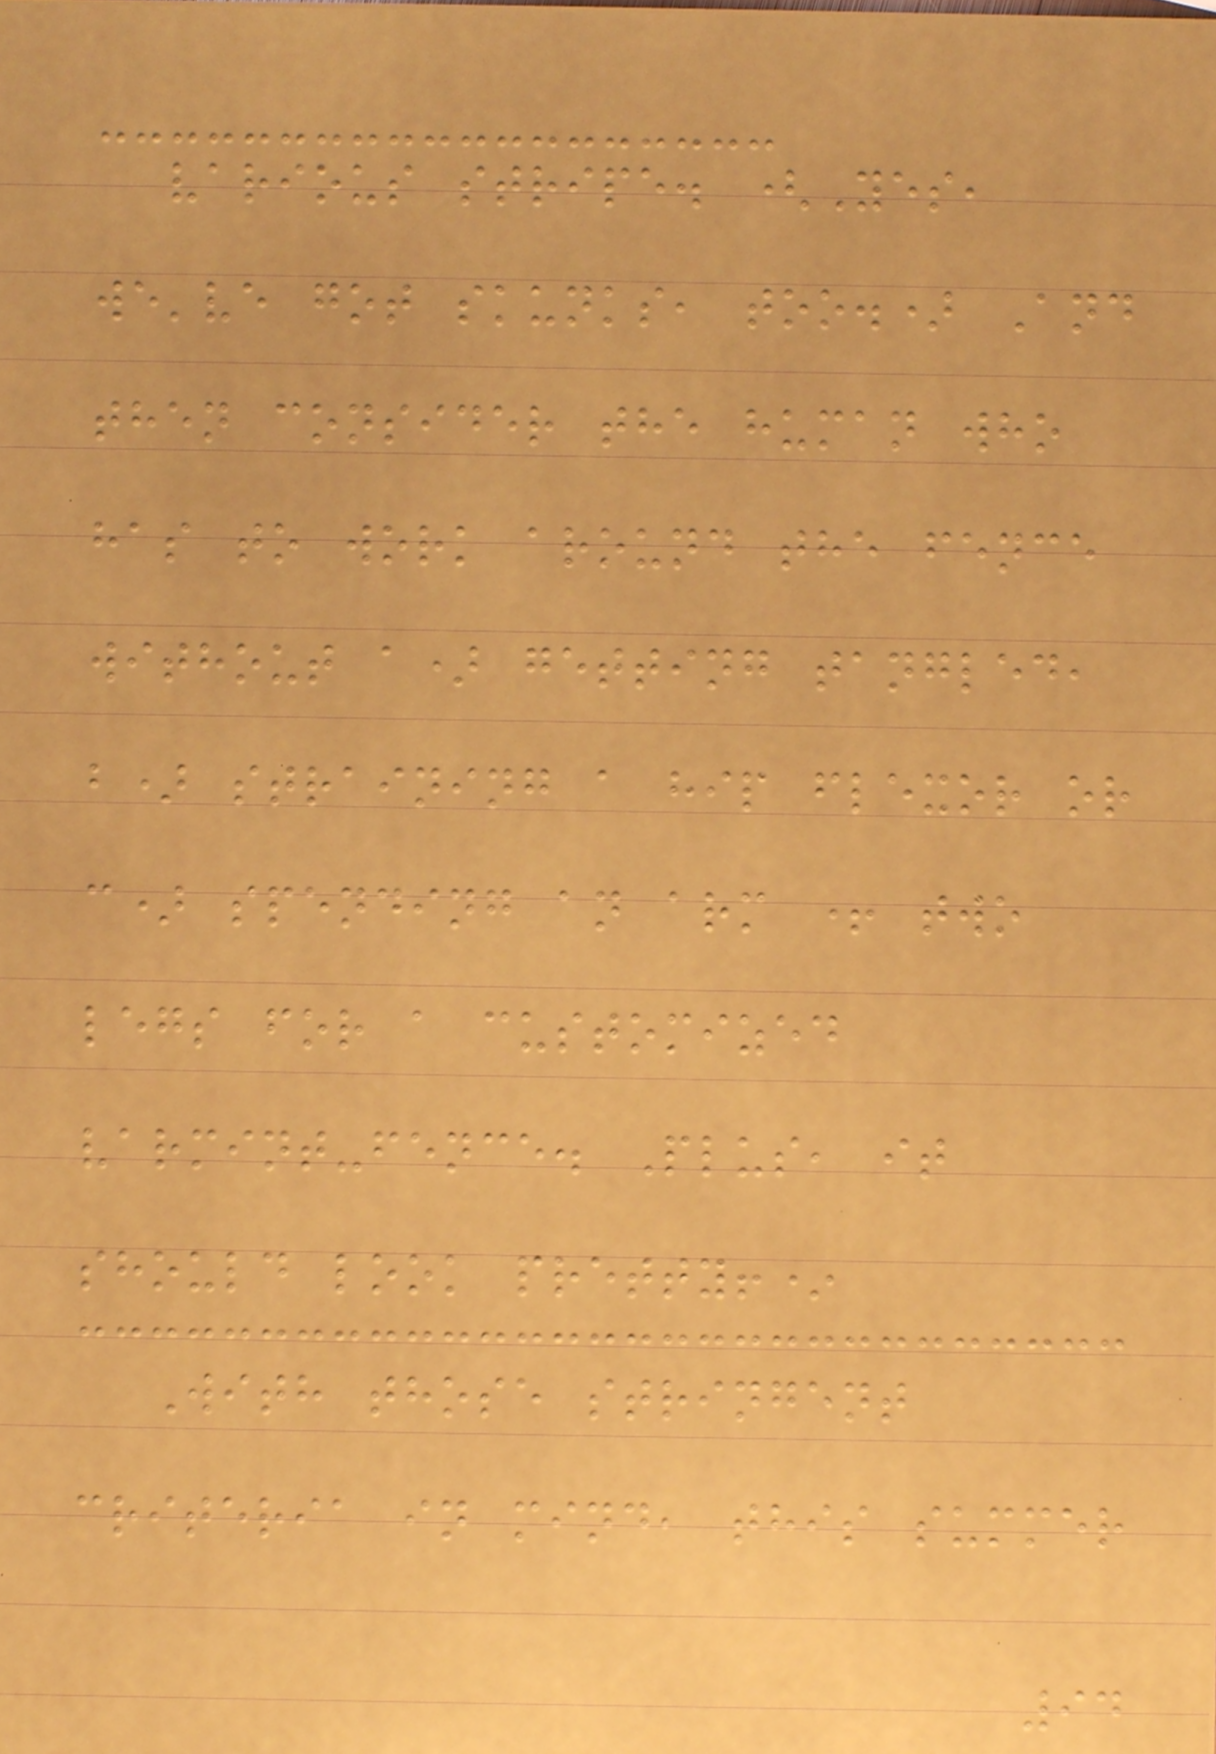various stripe. (Yes,
we've got skunks, too.) And
then consider the human who
has to work around the fence
without a) getting tangled,
b) straining a hip flexor or
c) spending an arm + two
legs for a customized
varmint-fence. Plus, it
should look pretty!*
With those stringent
criteria in mind, this summer
94
